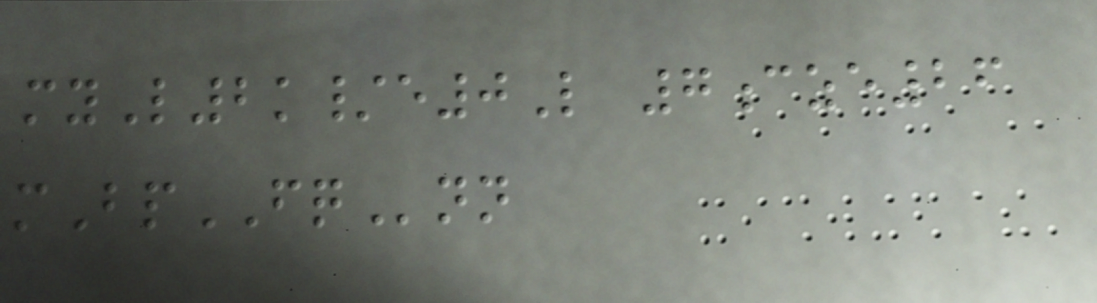myL2k/e0L 7cze26
mBpFQnn
